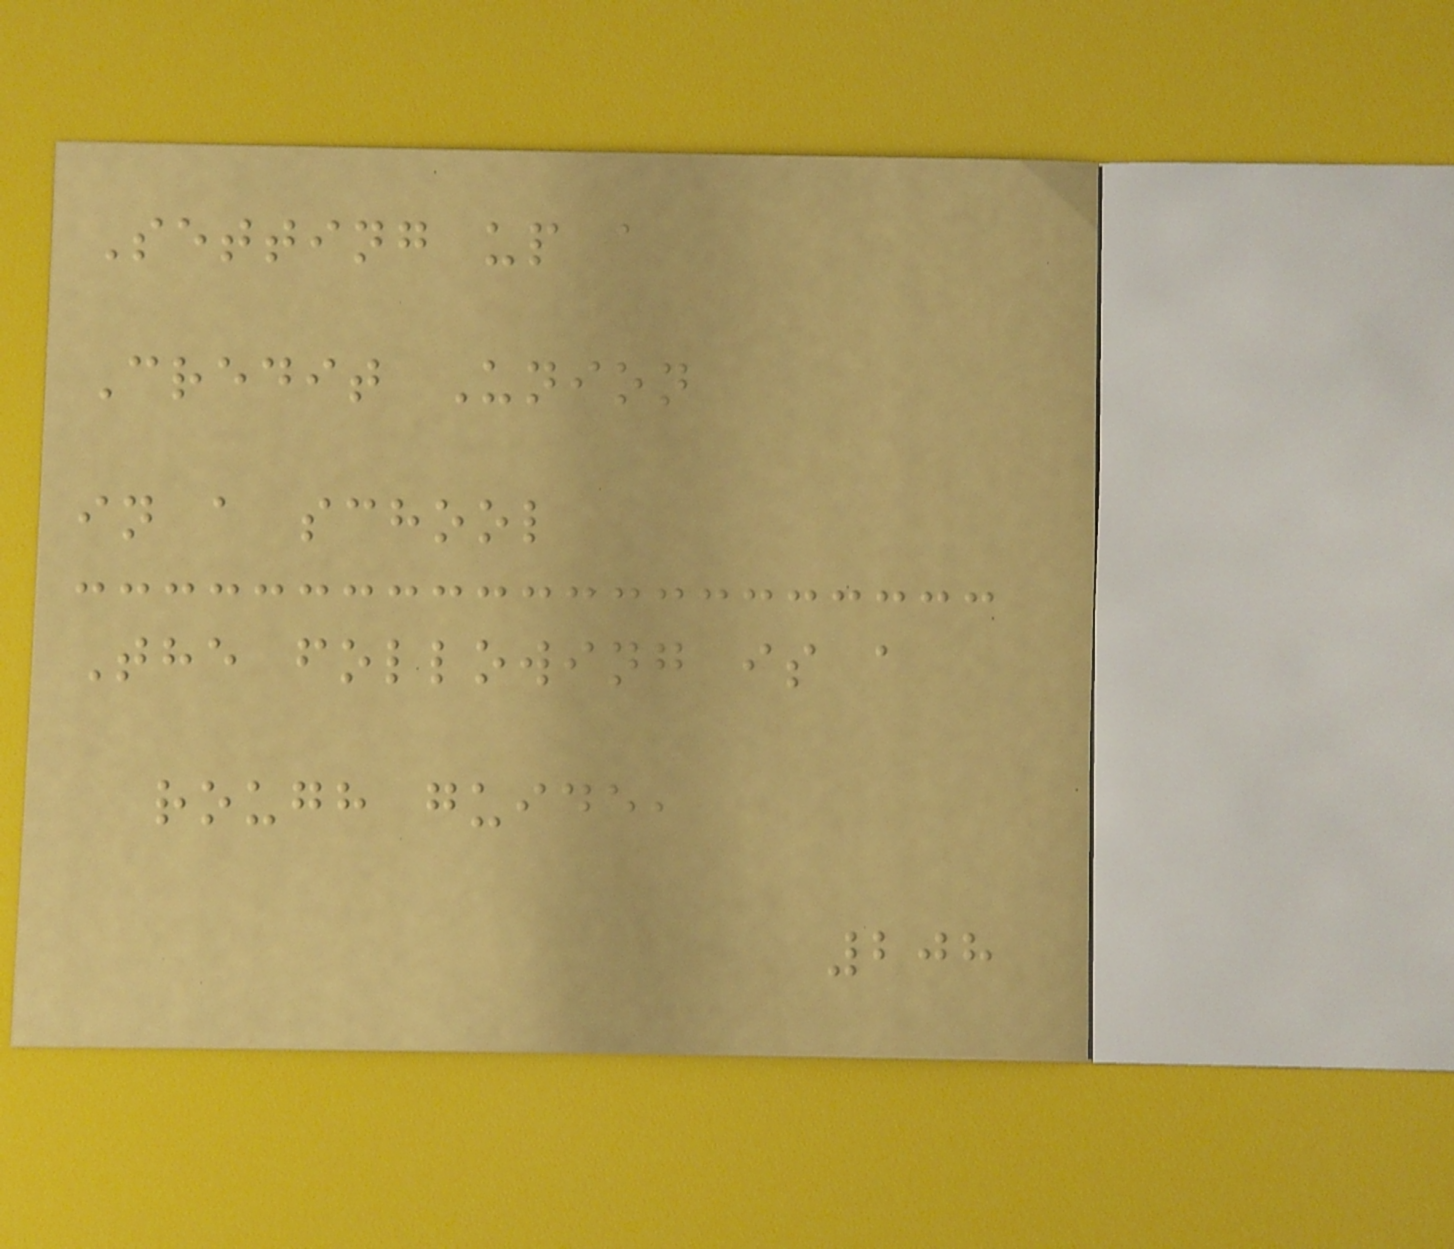Setting up a
Credit Union
in a school
The following is a
rough guide,
208
